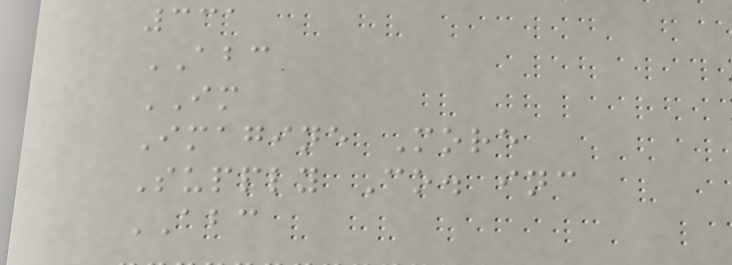331
ABC
IM
Imagine More
Supply Co. inc
ABC
